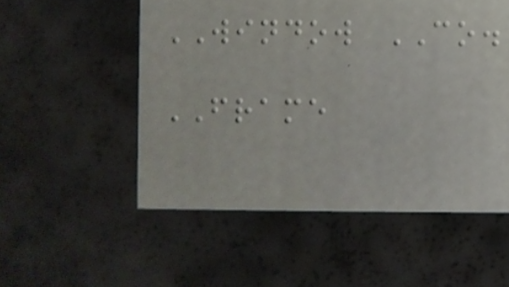WINDOW CO.
FRAME
